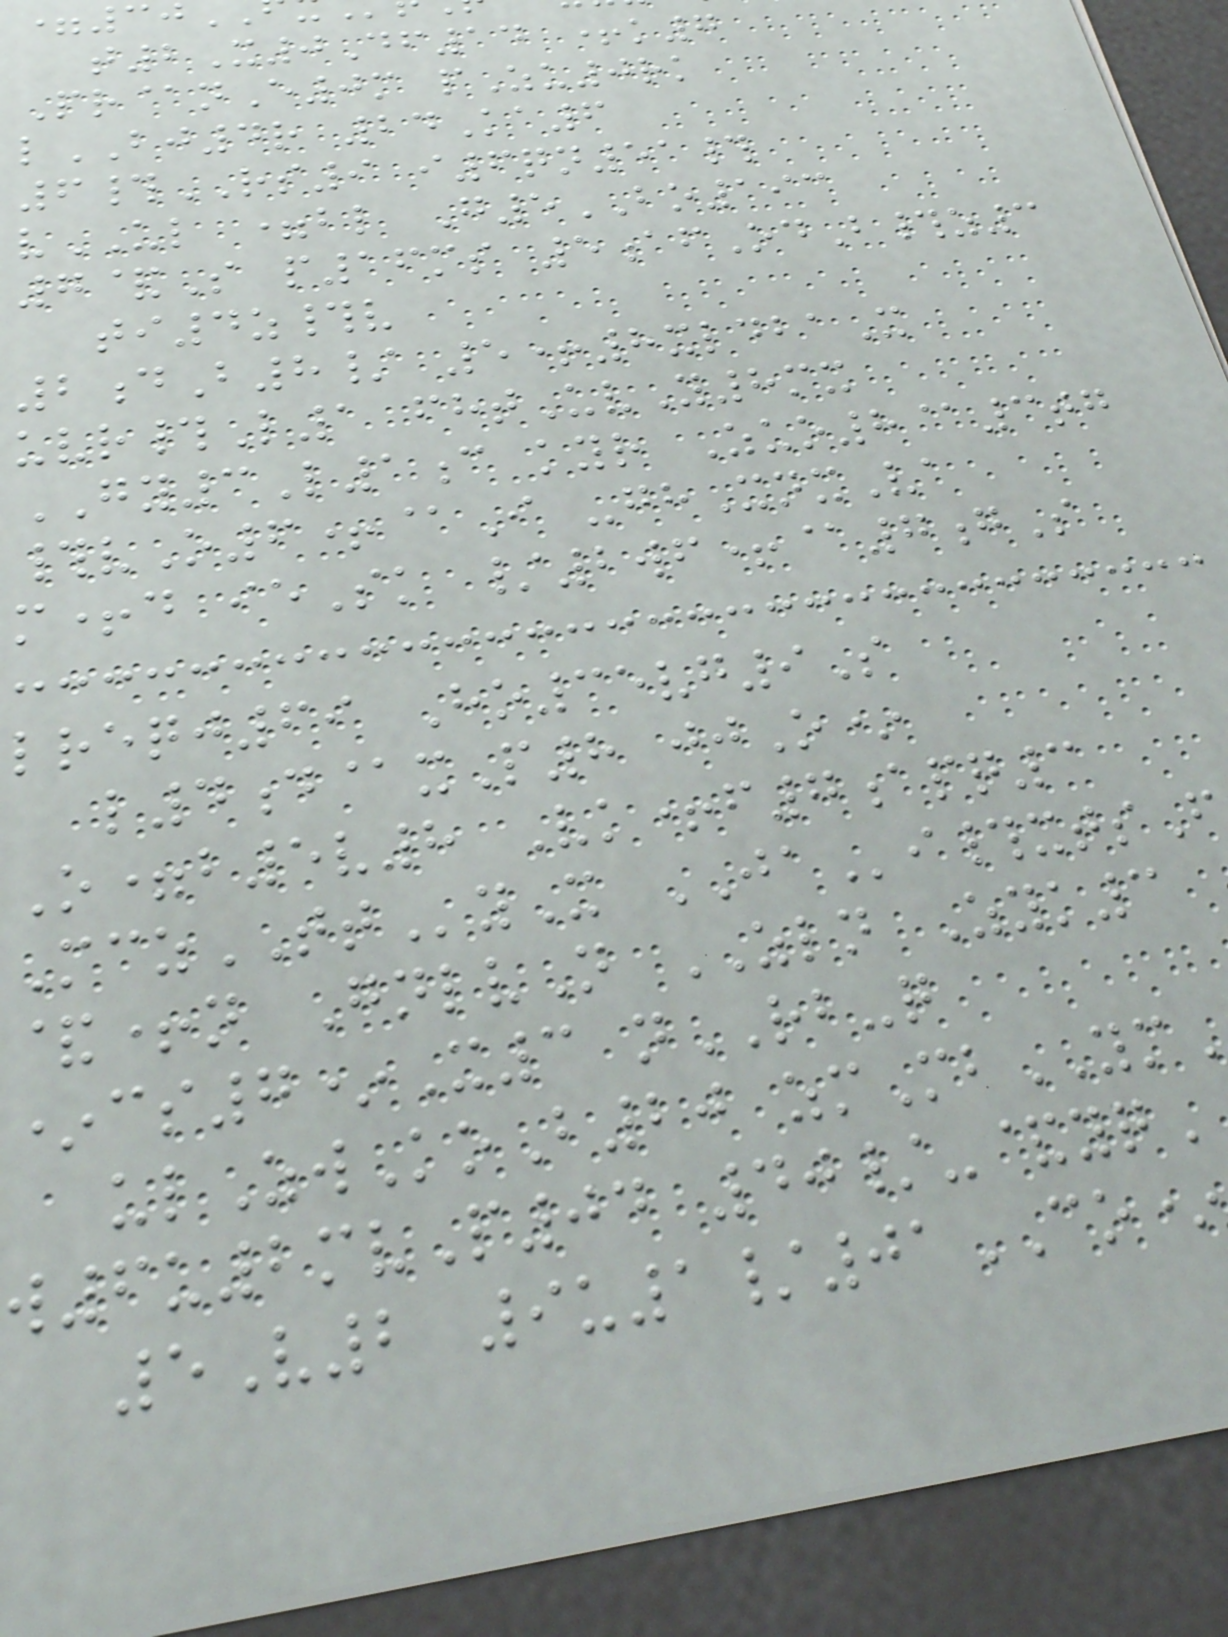t2X0Df14 +k7
Pr@nE0m pZu0rk
lBJ4r 24Ka6
6#RS9 i6qn51#
vUL =bl G5BO193
7&S p16ms 5afOdB#z3
ti4z#v
2dB8/ 5+8xldbaX
uvr#L1 fhtUvY8mx
GY3L1c kyr Zuo8@3tg
#vO6+@I -ghXnxVa
m+d ieSk /2wf+@7gS
lreqj69 Ho35vg9S
l4d@xP8 jjO*
O=b5v8 Vk+f7apq3
MczTTyX JAi#xtsF
&+n GnlvN ZLN Zyk3
*cs7*X3 nRB-q
ulZwKoB20 zmMbYM
w6u2mvP04 40/-&yq
5V2 9u1/01CO*
